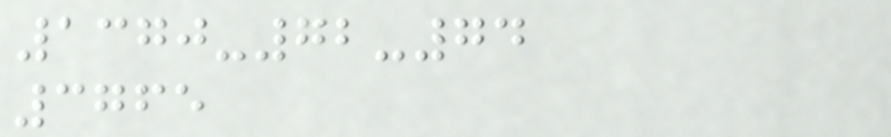1370-72-74
3765
